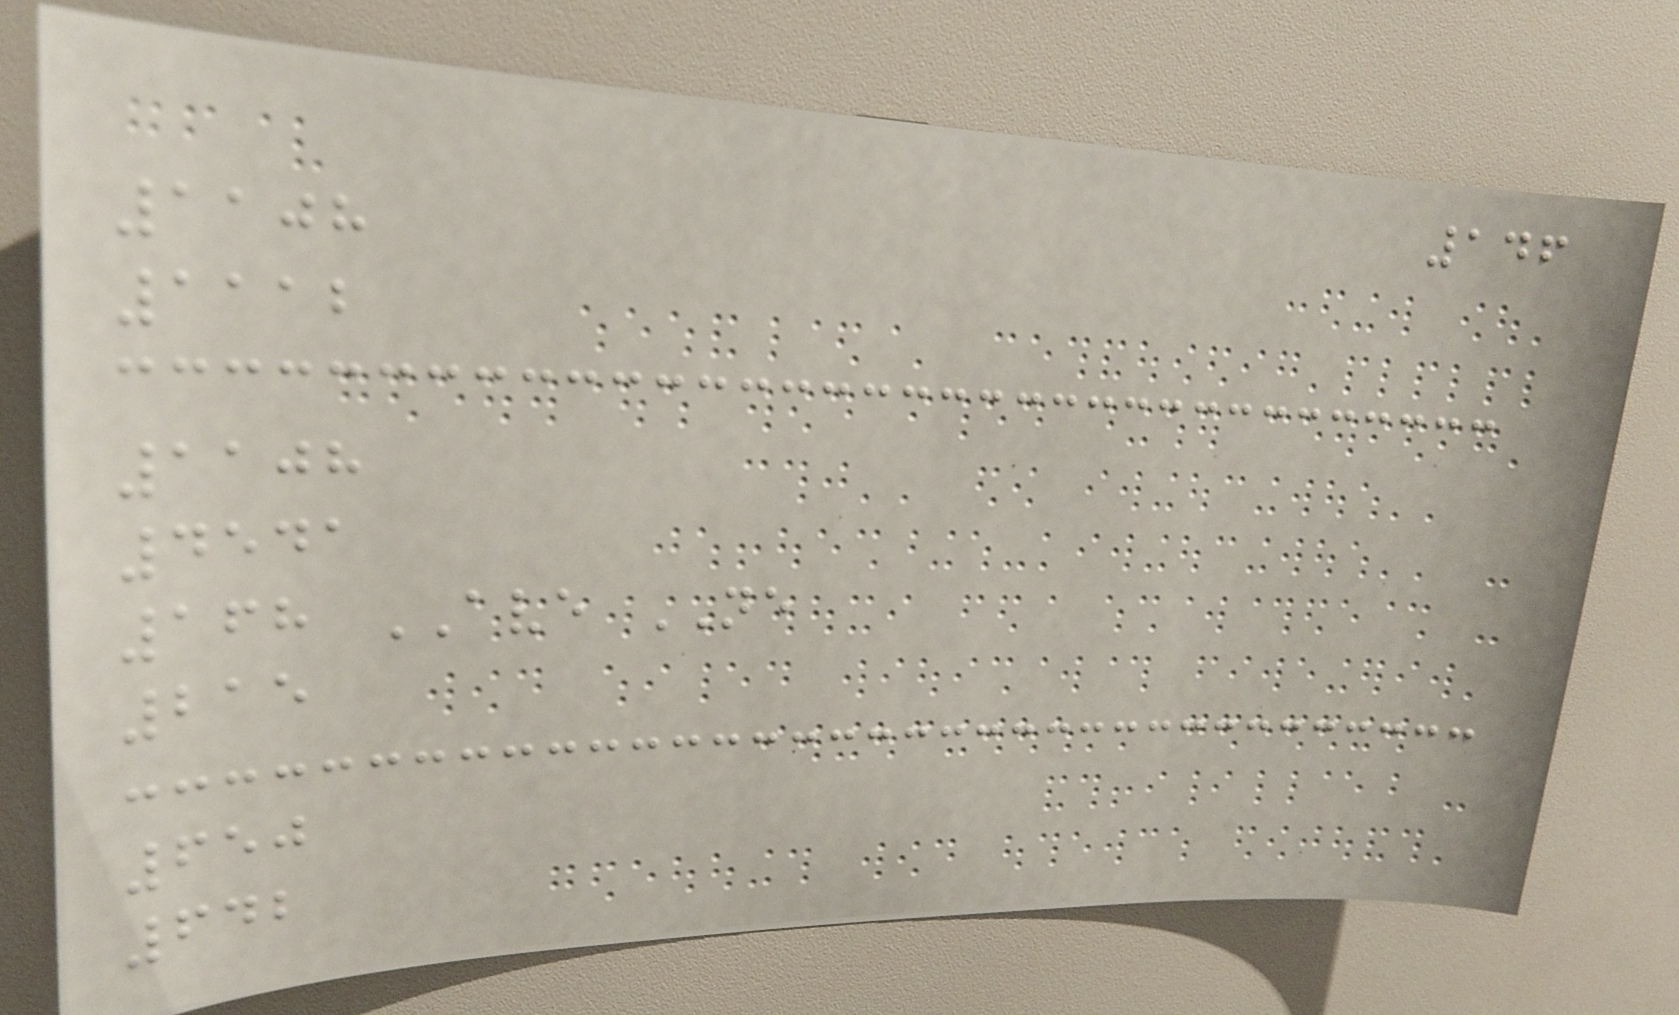146
1108
1112
1108
4541
168 AVE NE
215
650
642
